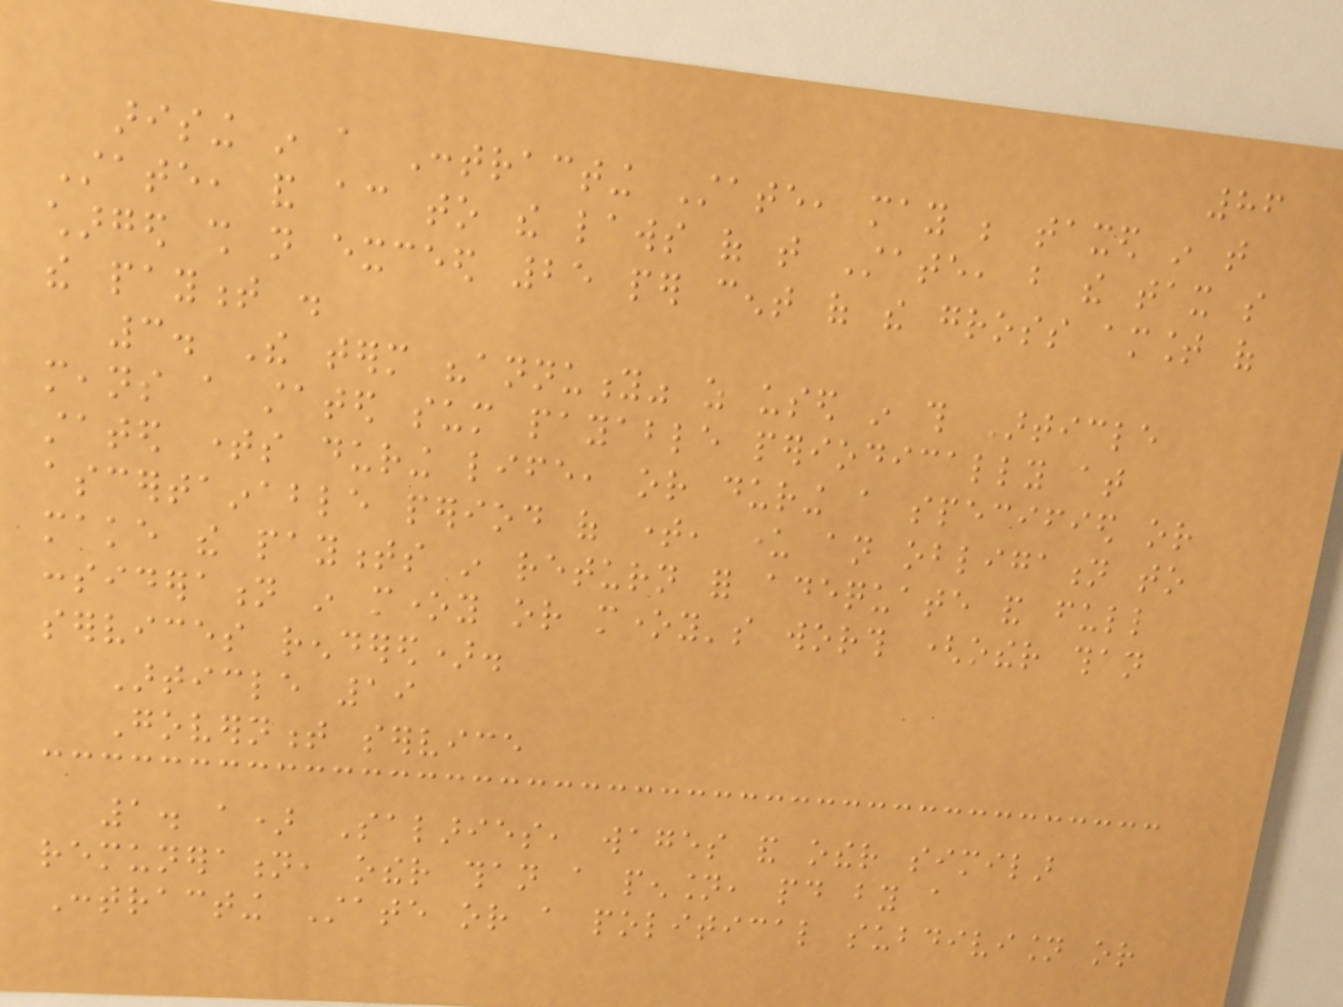86
arising in a Contracting State, may be taxed in that
State, and according to the laws of that State, but the tax so
charged shall not exceed 25 per cent of the gross amount of
the payment .
3. The term "annuity" as used in this Article
means a stated sum payable periodically at
stated times during life, or during a specified or
ascertainable period of time, under an obligation to
make the payments in return for adequate and full
consideration in money or money's worth (other than
services rendered).
Article 19
Government service
1. a) Salaries, wages and other similar
remuneration, other than a pension, paid by a
Contracting State or a political subdivision or
